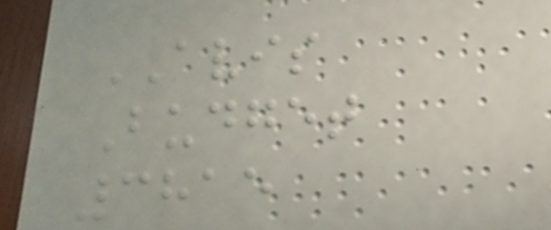AVIS
Budget
3815
